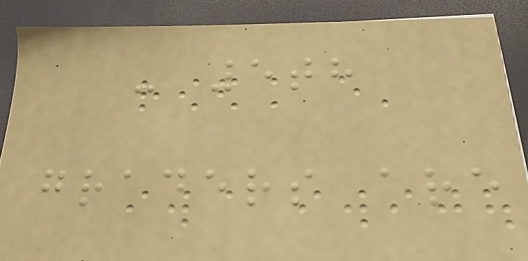- 5th
graders are
